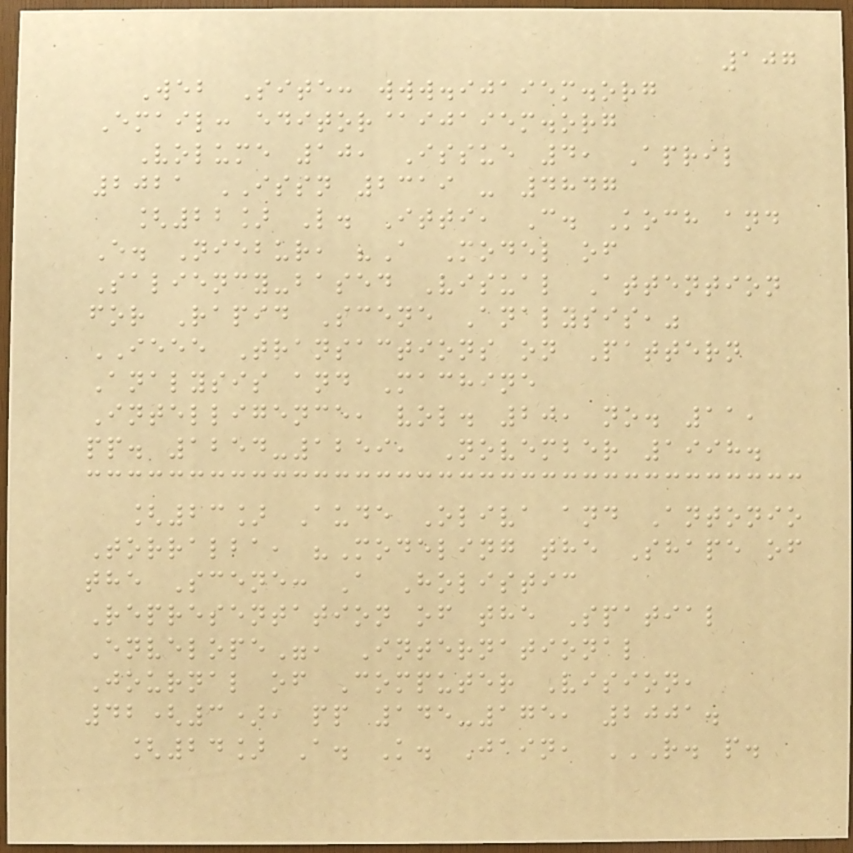107
Web Site: www.ijaiem.org
Email: editor@ijaiem.org
Volume 10, Issue 4, April
2021 ISSN 2319 - 4847
[22] L. Itti, C. Koch and
E. Niebur, "A Model of
Saliency-based Visual Attention
for Rapid Scene Analysis,"
IEEE Transactions on Pattern
Analysis and Machine
Intelligence, vol. 20, no. 11,
pp. 1254-1259, November 1998.
[23] Aude Oliva and Antonio
Torralba, "Modeling the Shape of
the Scene: A Holistic
Representation of the Spatial
Envelope", International
Journal of Computer Vision,
42(3), pp 145-175, 2001.
[24] A. K. Jain, R. P.
